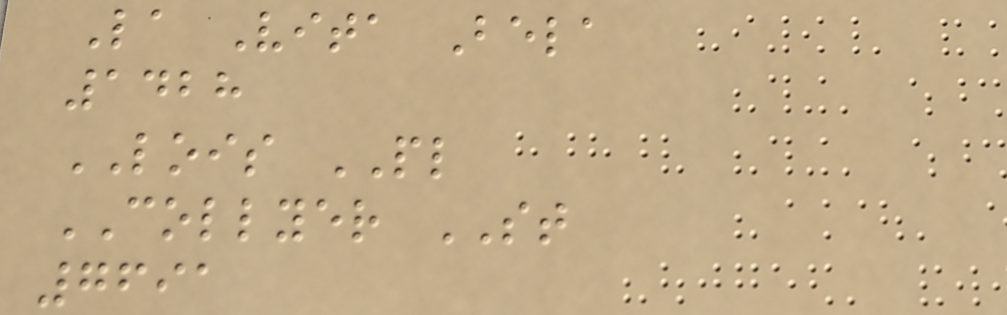La Vita Bela
1428
LOIS PL
COLLYER ST
7691
